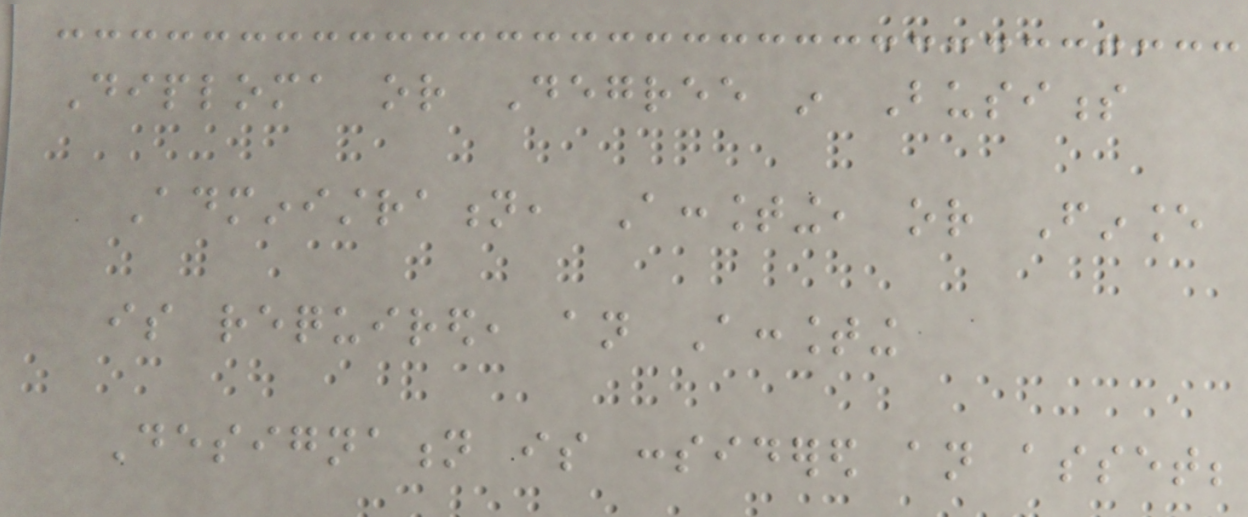Diploma or Degree in Business
Administration, Accounting, or Finance
is required, an Accounting
Designation is considered an asset;
